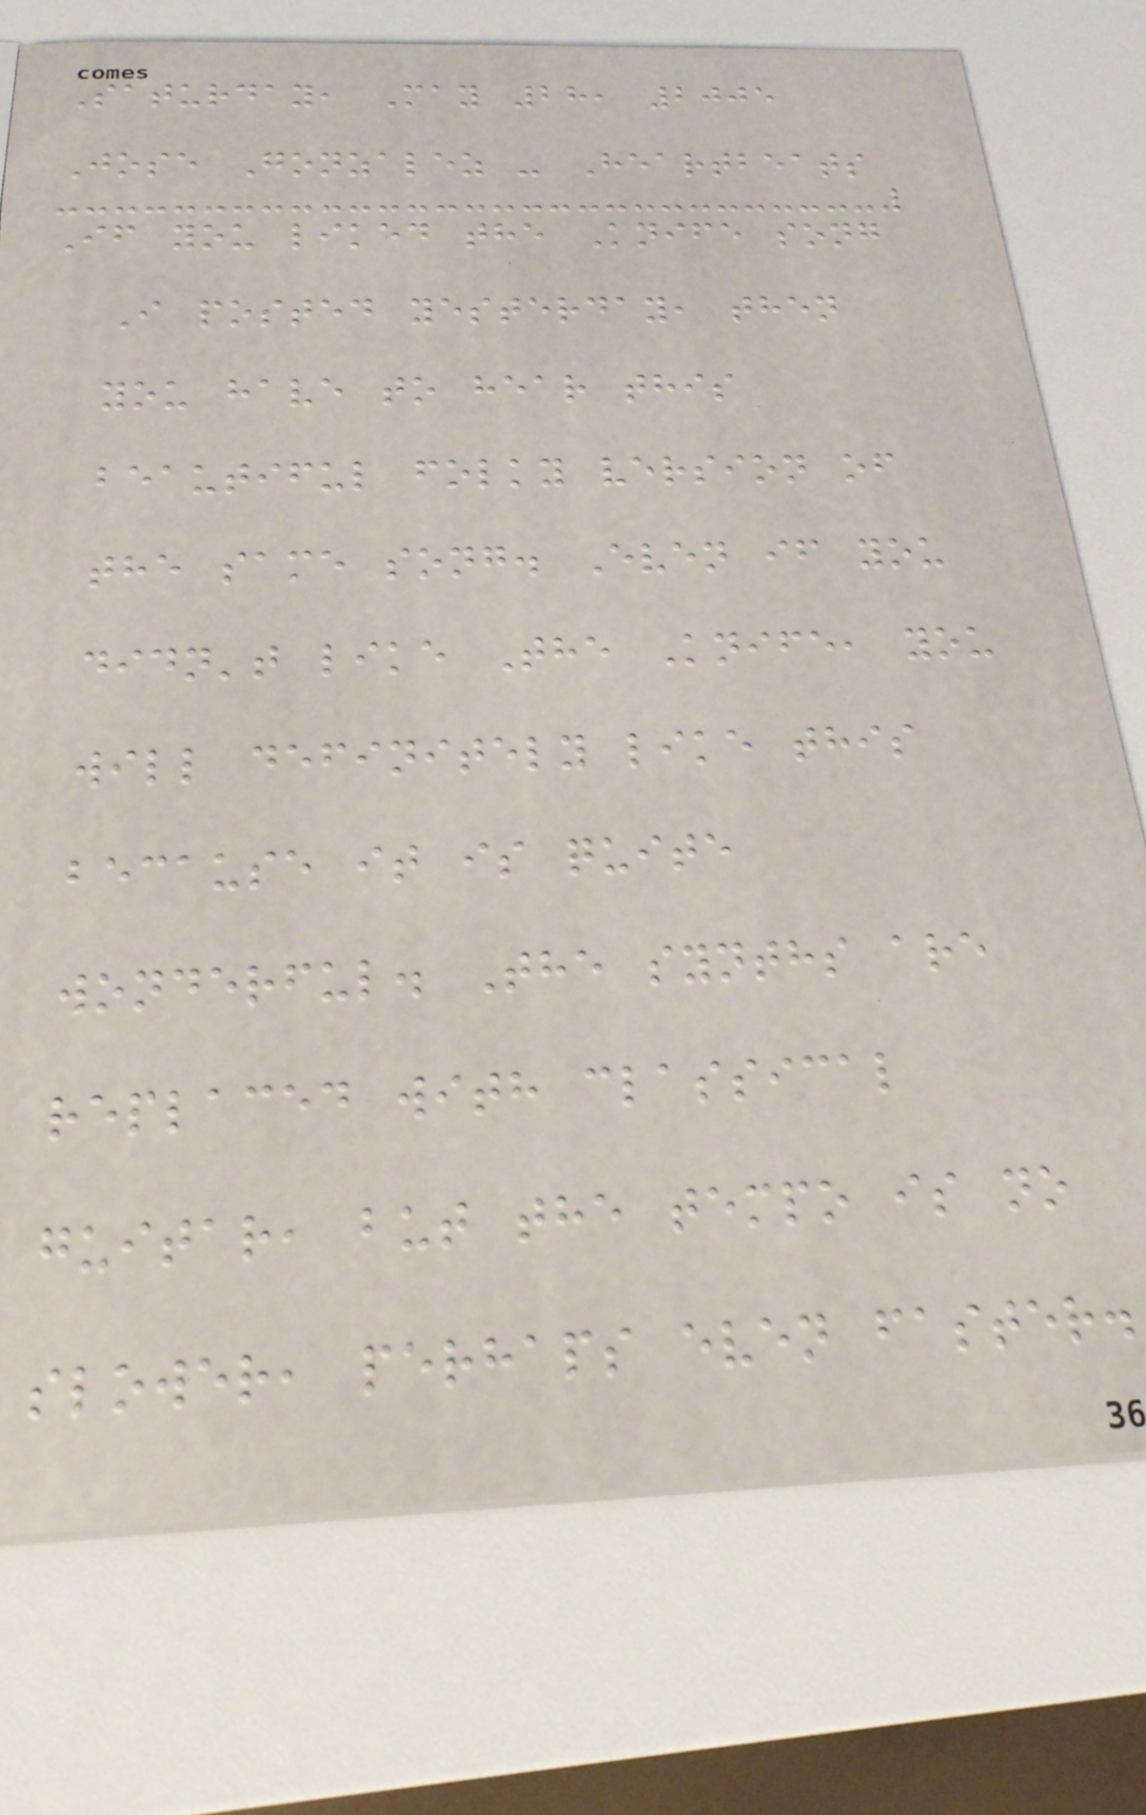Saturday, May 28, 2005
Jose Gonzalez - Heartbeats
If you liked the Knife song
I posted yesterday, then
you have to hear this
beautiful folky version of
the same song. Even if you
didn't like The Knife, you
will definitely like this
because it is quite
wonderful. The synths are
replaced with classical
guitar, but the tempo is no
slower, perhaps even faster.
